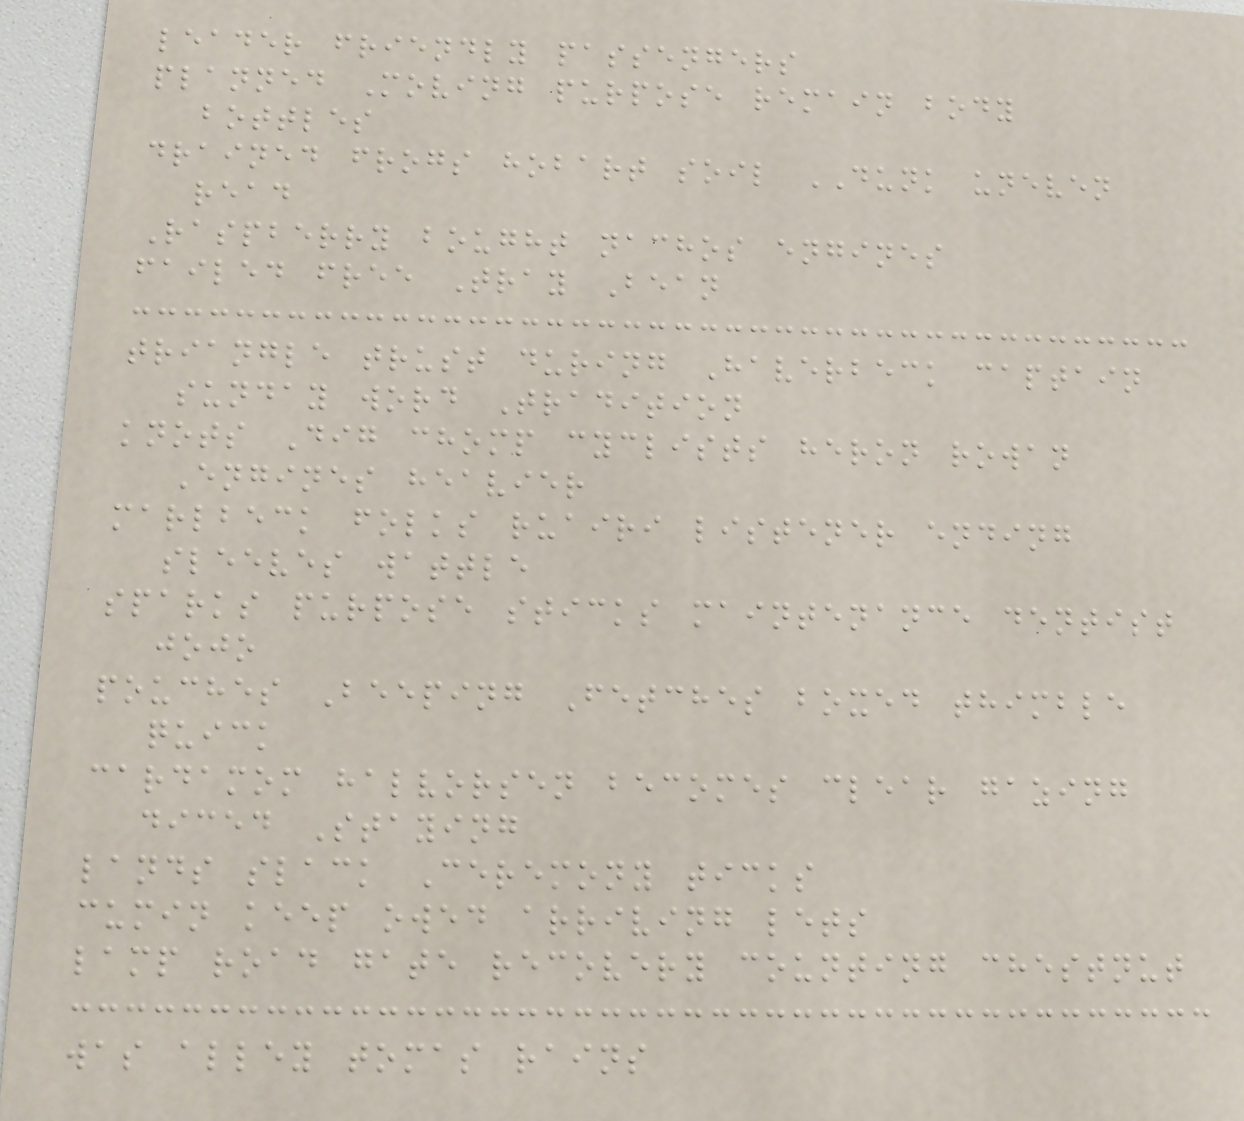leader friendly passengers
planned Moving purpose remain body
bottles
drained frogs hobart soil DUNK uneven
read
Raspberry bought nachos engines
failed free Tray Bean
triangle trust during Haverbeck captain
sunday word Tradition
knots Dig chomp cyclists heron rowan
Engines heavier
marlbeck folks ruairi listener ending
sleeves wattle
sparks purpose sticks maintenance dentist
jojo
pouches Beeping Fetches boxed thimble
quick
cardamom halvorsen becomes clear gazing
diced Staying
lands slack Ceremony ticks
cumin keep owed arriving lets
lamp road gate recovery counting chestnut
was alley tomas rains
